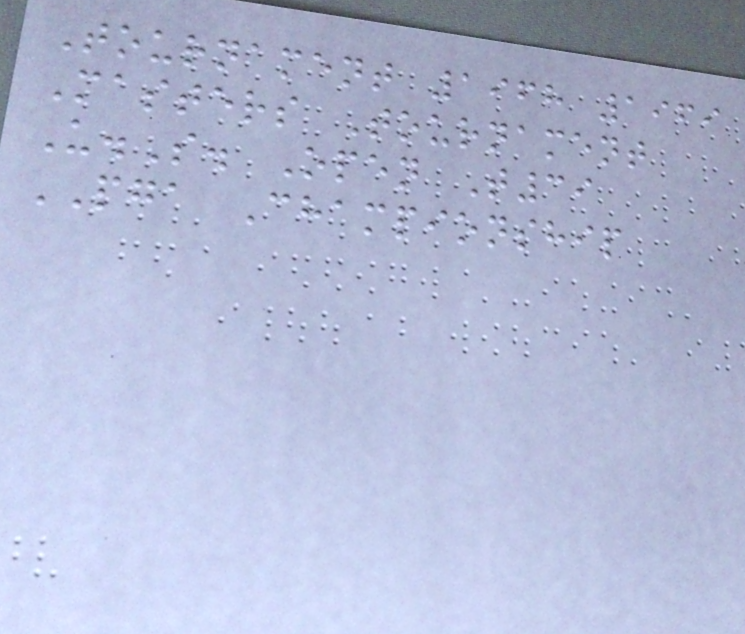Tournament 1968 1969
Masters Tournament
U.S. Open T39
PGA Championship
